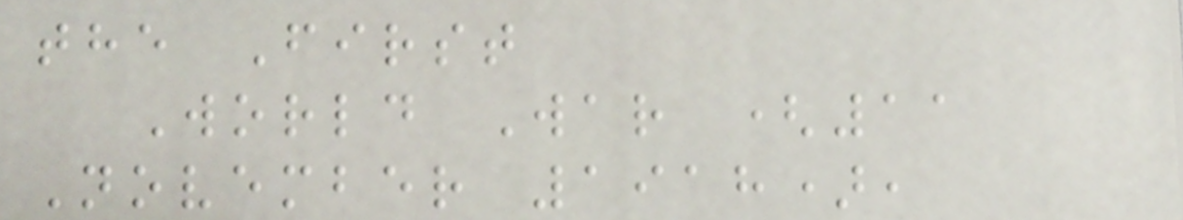the First
World War (11
November 1918),
